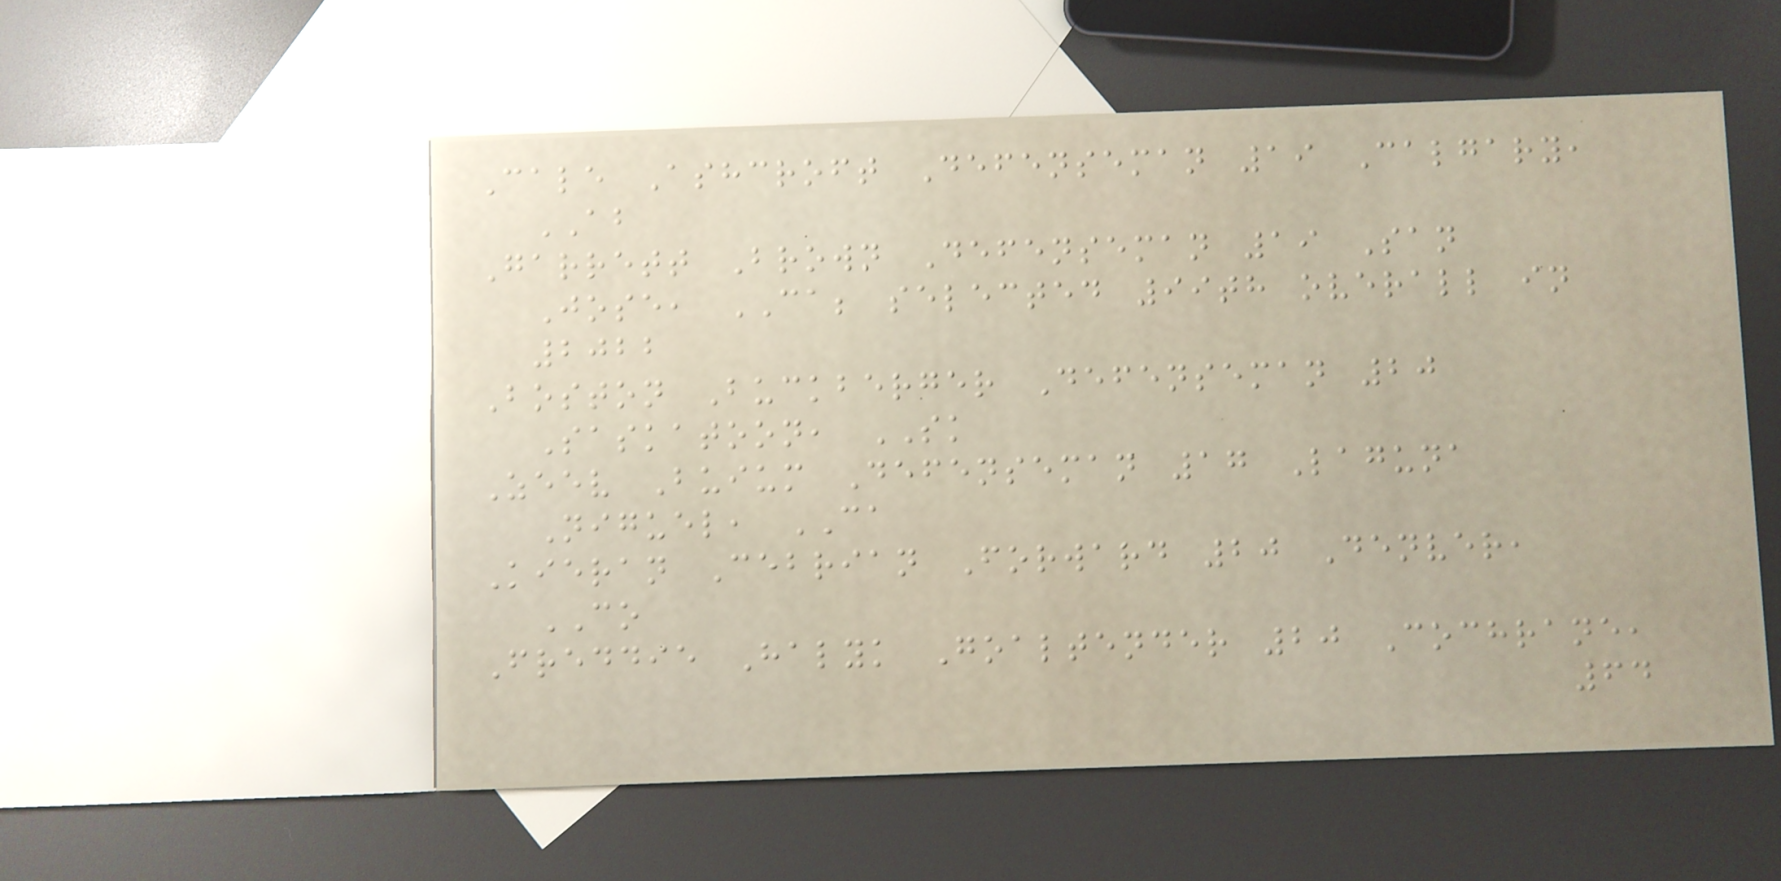Cale Ashcroft Defenseman 19 Calgary,
AB
Garrett Brown Defenseman 19 San
Jose, CA; selected 99th overall in
2022
Boston Buckberger Defenseman 20
Saskatoon, SK
Zeev Buium Defenseman 17 Laguna
Niguel, CA
Kieran Cebrian Forward 20 Denver,
CO
Freddie Halyk Goaltender 20 Cochrane,
64
